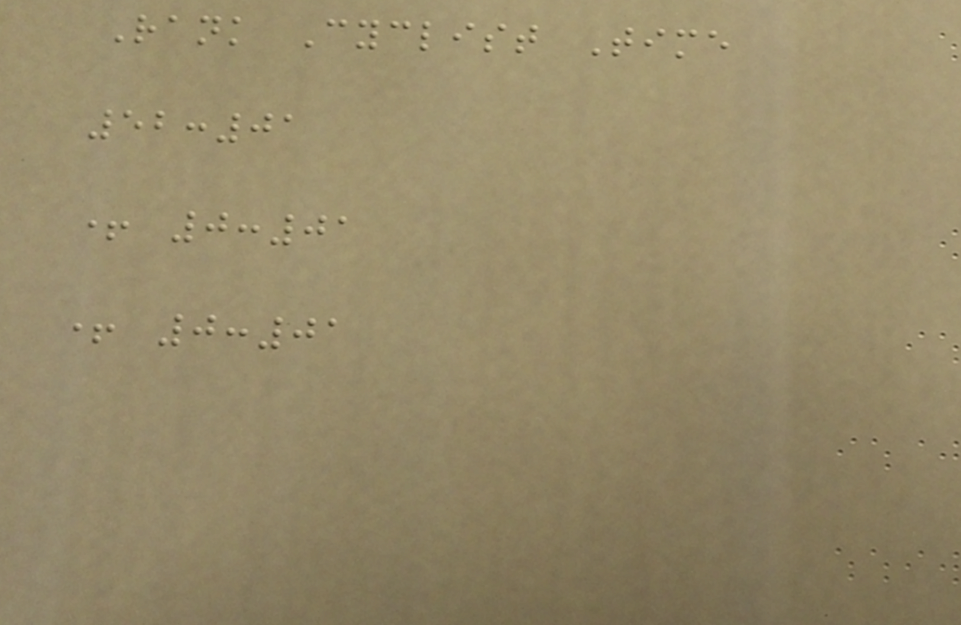Rank Cyclist Time
52:01
+ 0:01
+ 0:01
